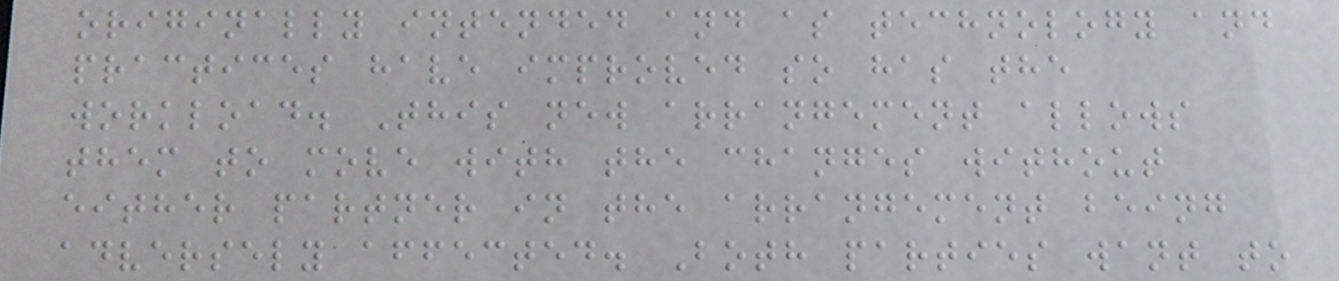originally intended and as technology and
practices have improved so has the
workload. This new arrangement allows
them to move with the changes without
either partner in the arrangement being
adversely affected. Both parties want to
